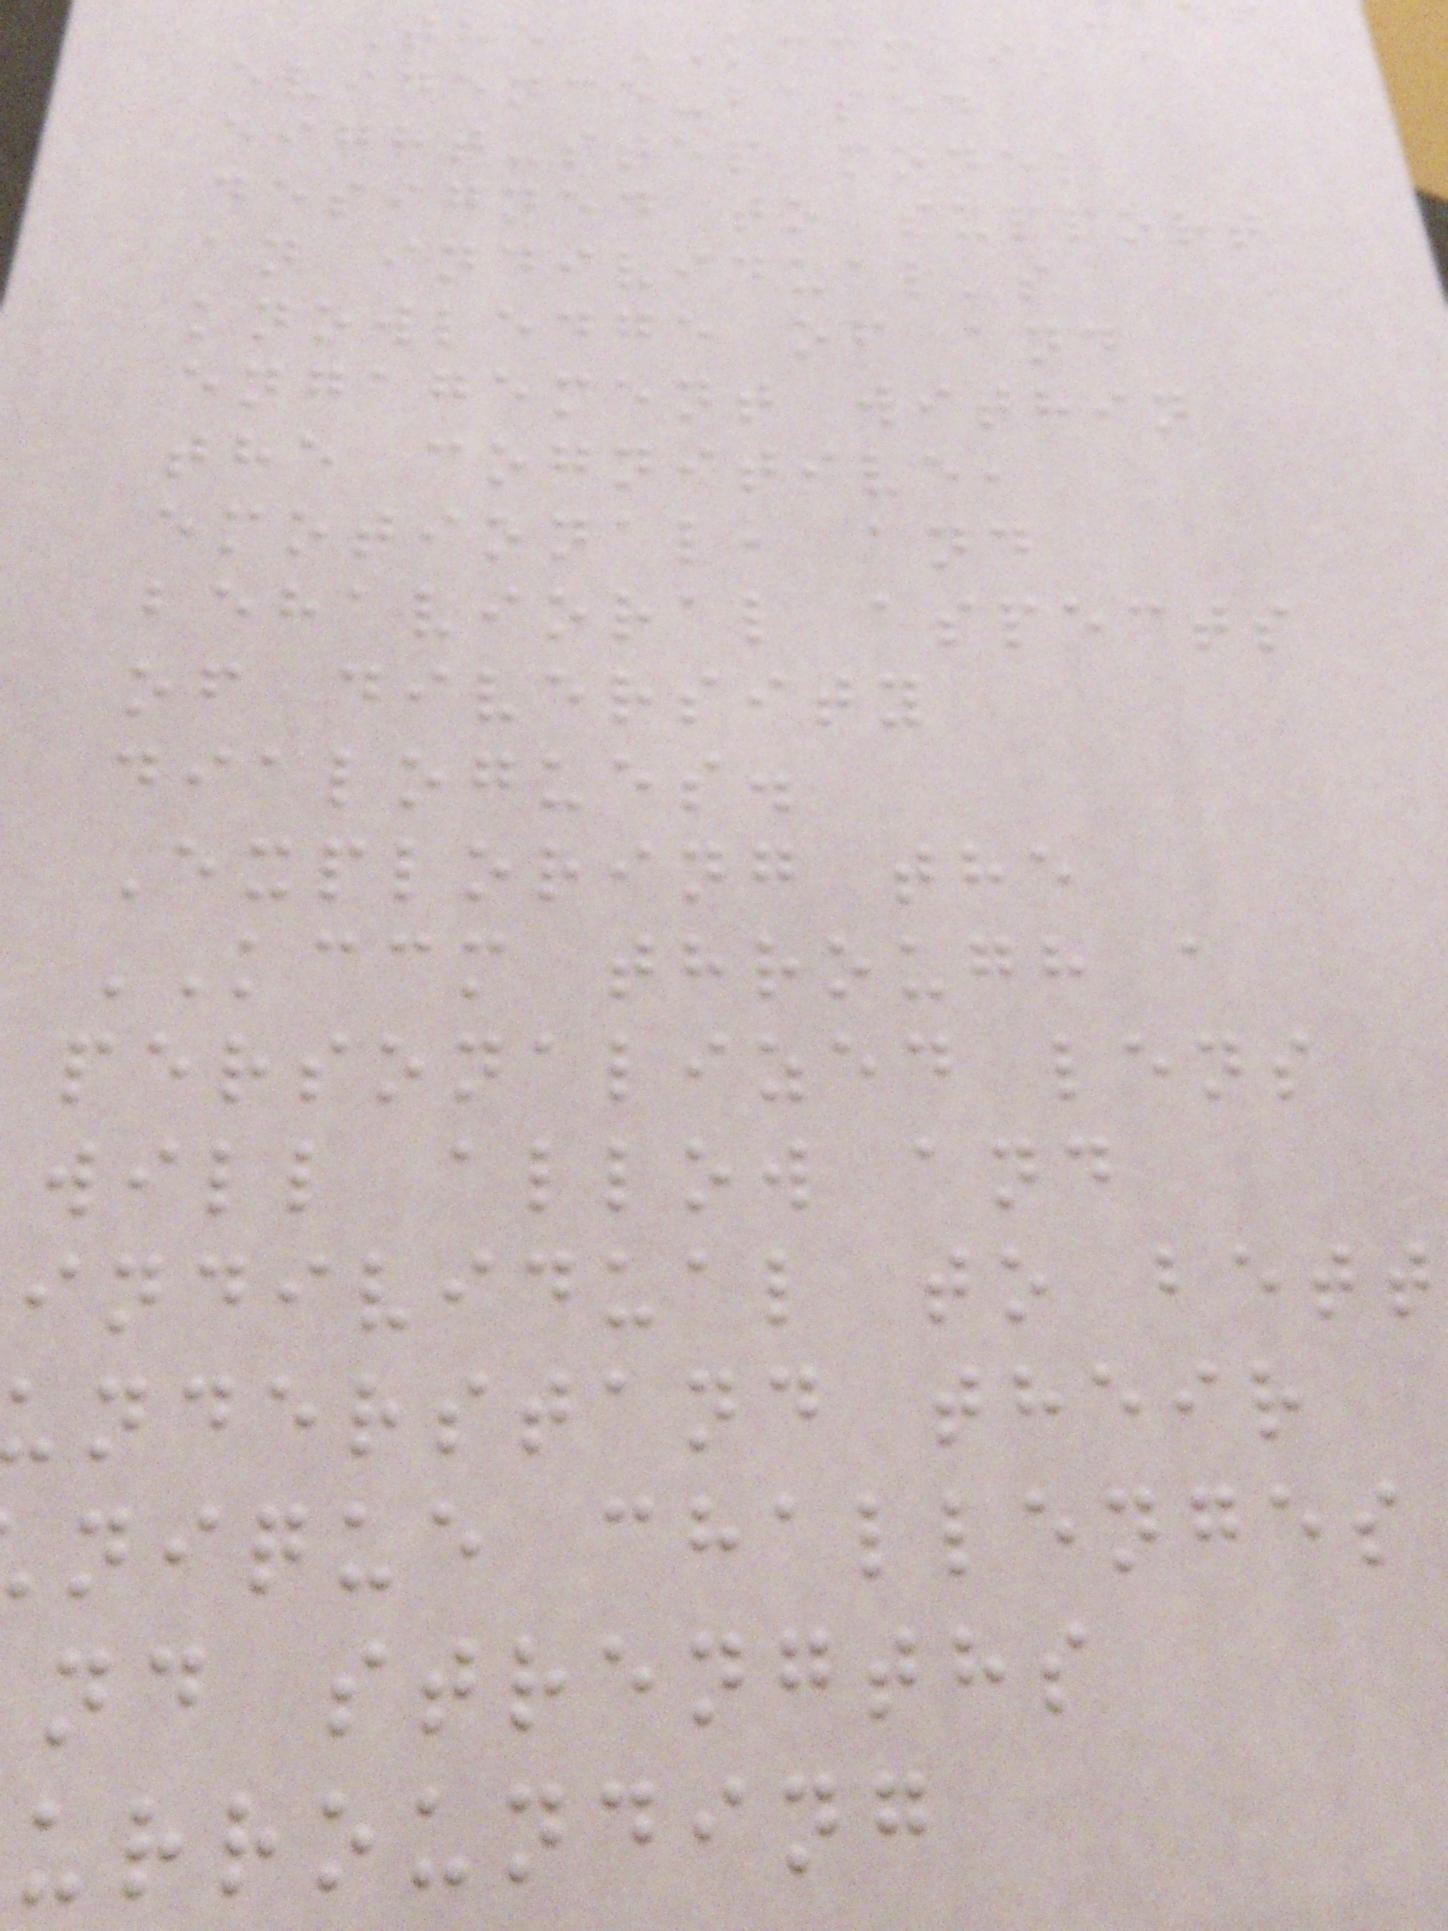The KCCM is a
evidence-based
eight-step model
designed to support
an individual's
knowledge of and
engagement within
the cognitive,
emotional, and
behavioral aspects
of diversity
dialogues.
Exploring the
KCCM through a
personalized lens
will allow and
individual to bett
nderstand their
nique challenges
nd strengths
urrounding
